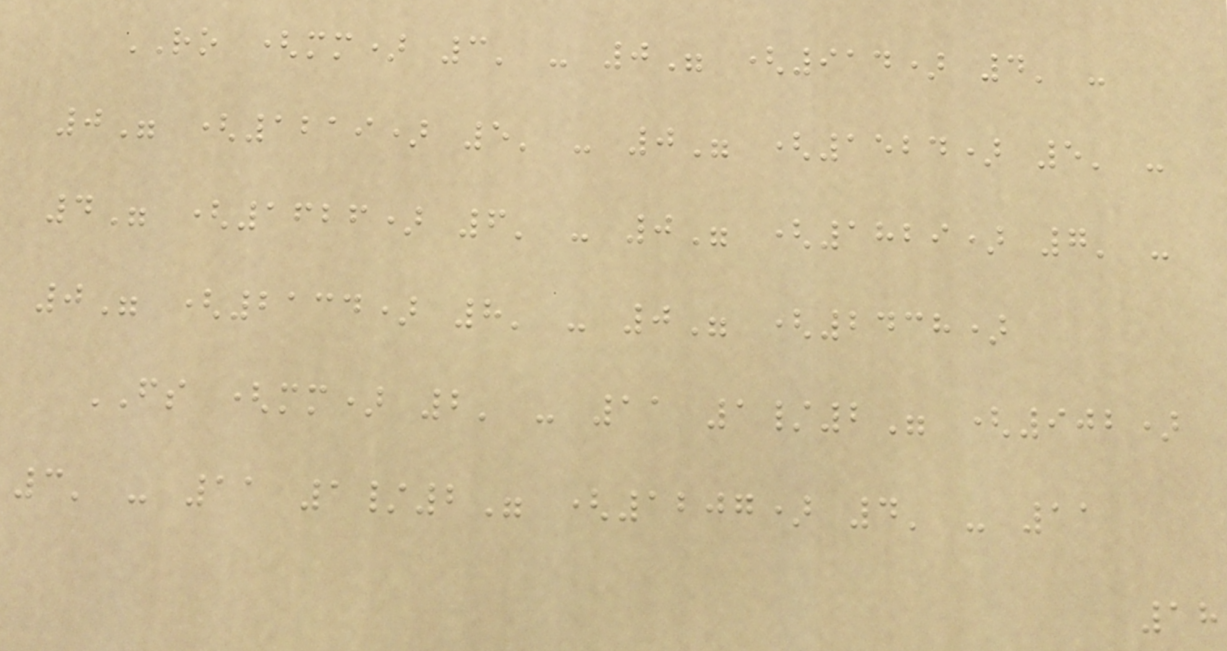RO (mm) 3' - 0" (914) 4' -
0" (1219) 5' - 0" (1524) 5' -
4" (1626) 6' - 0" (1829) 7' -
0" (2134) 8' - 0" (2438)
FS (mm) 2' - 11 1/2" (902)
3' - 11 1/2" (1207) 4' - 11
18
